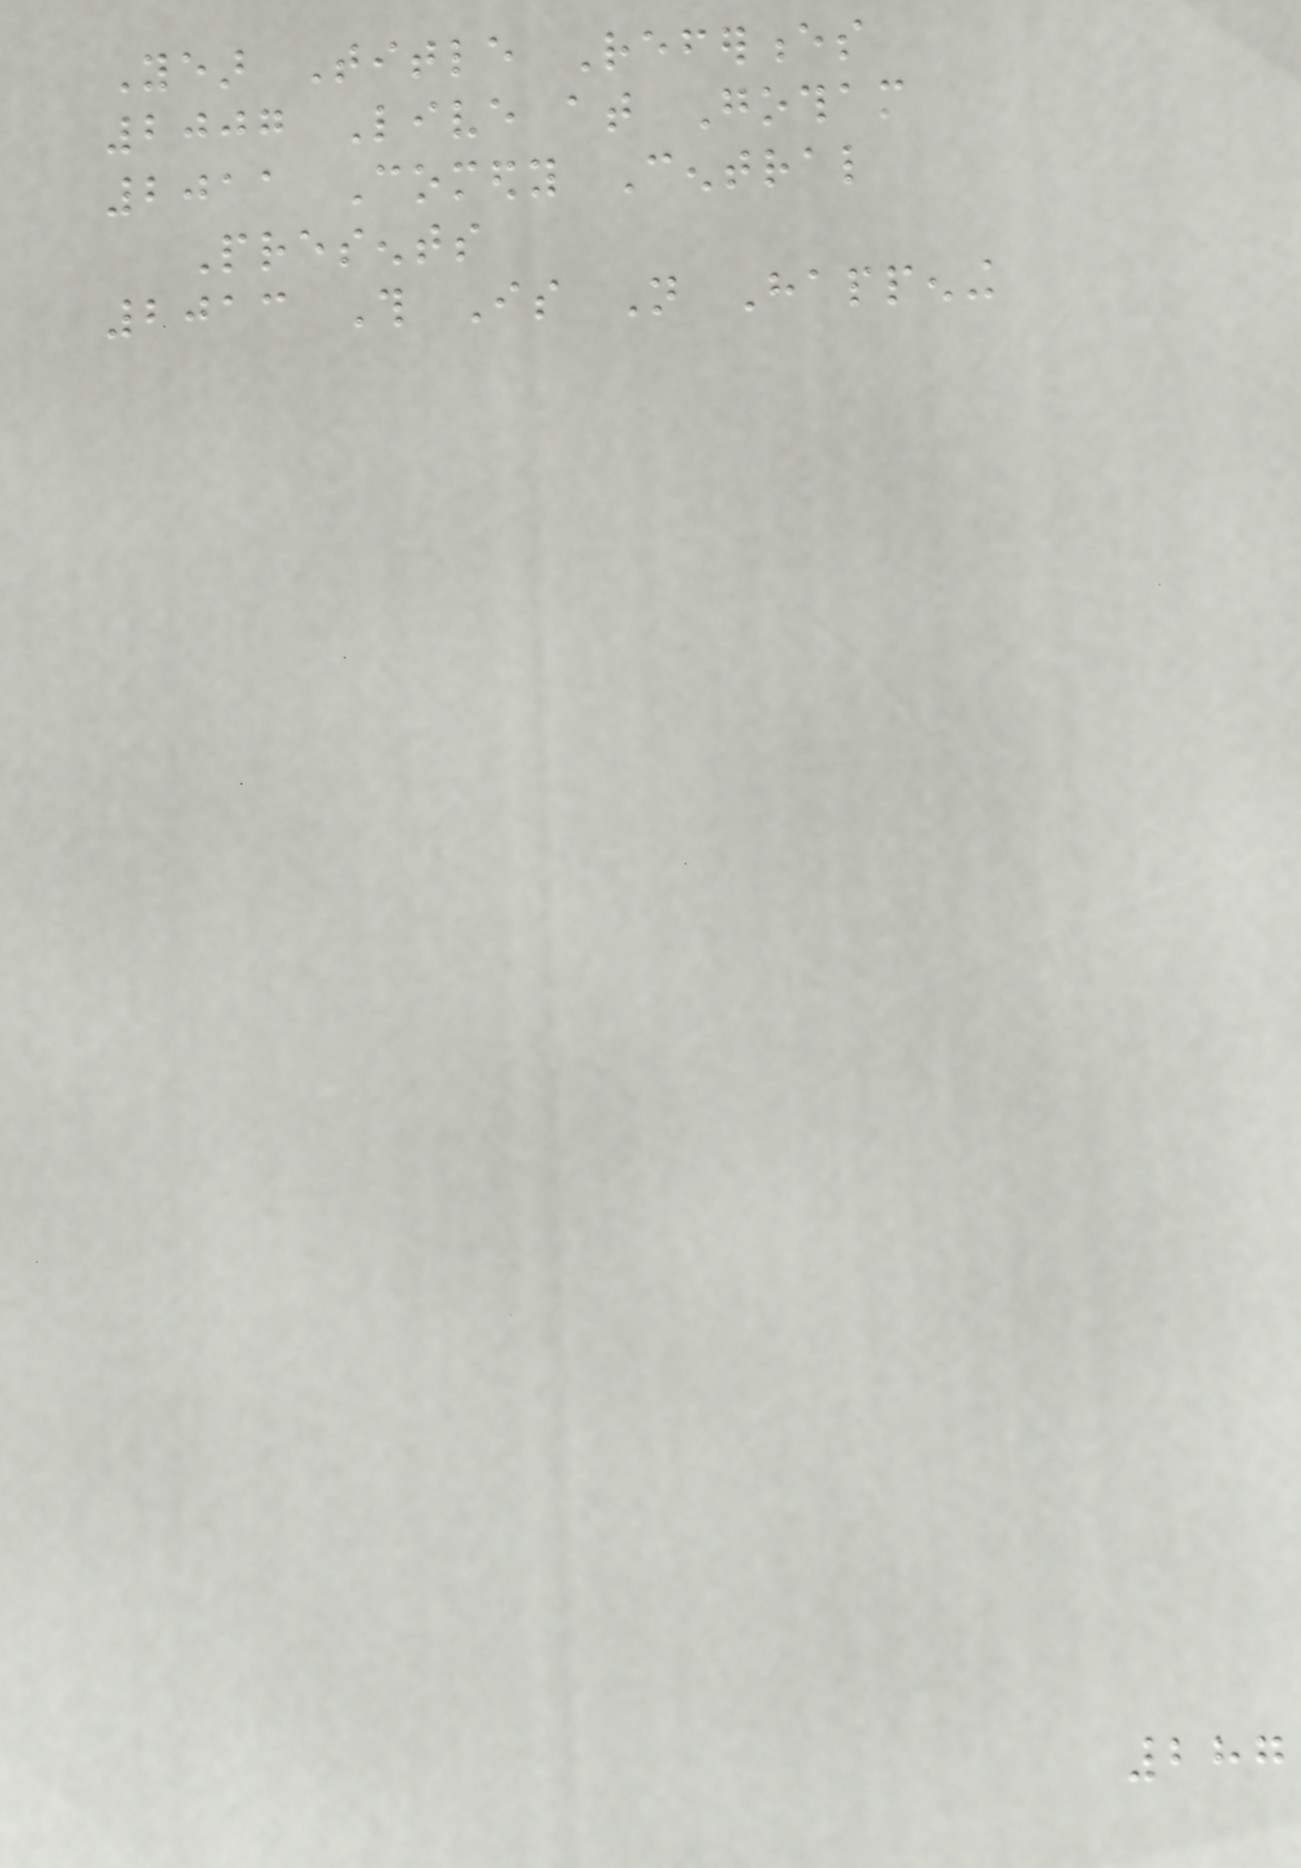Year Title References
2007 Live at Gotham
2011 Comedy Central
Presents
2013 This Is Not Happening
287
